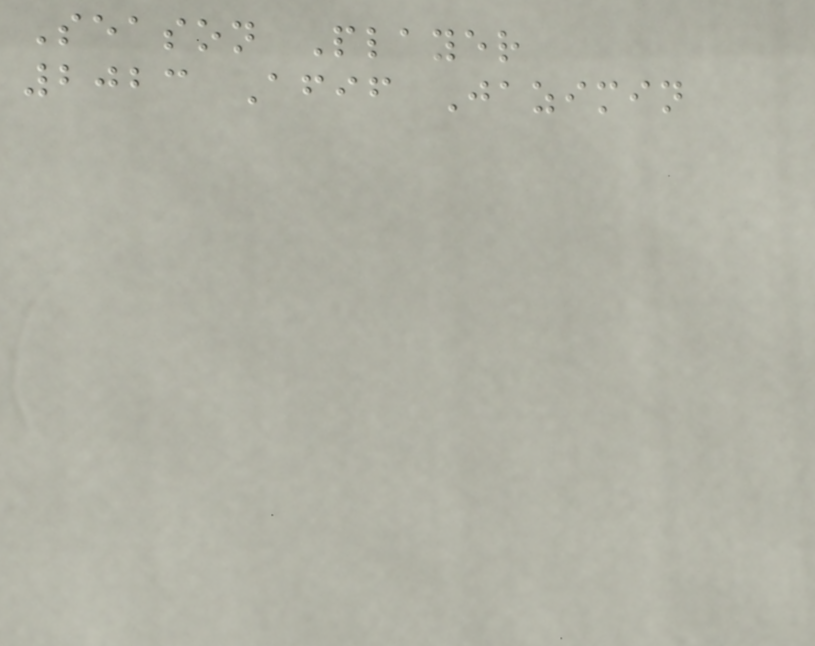Season Player
2023 Afif Jazimin
